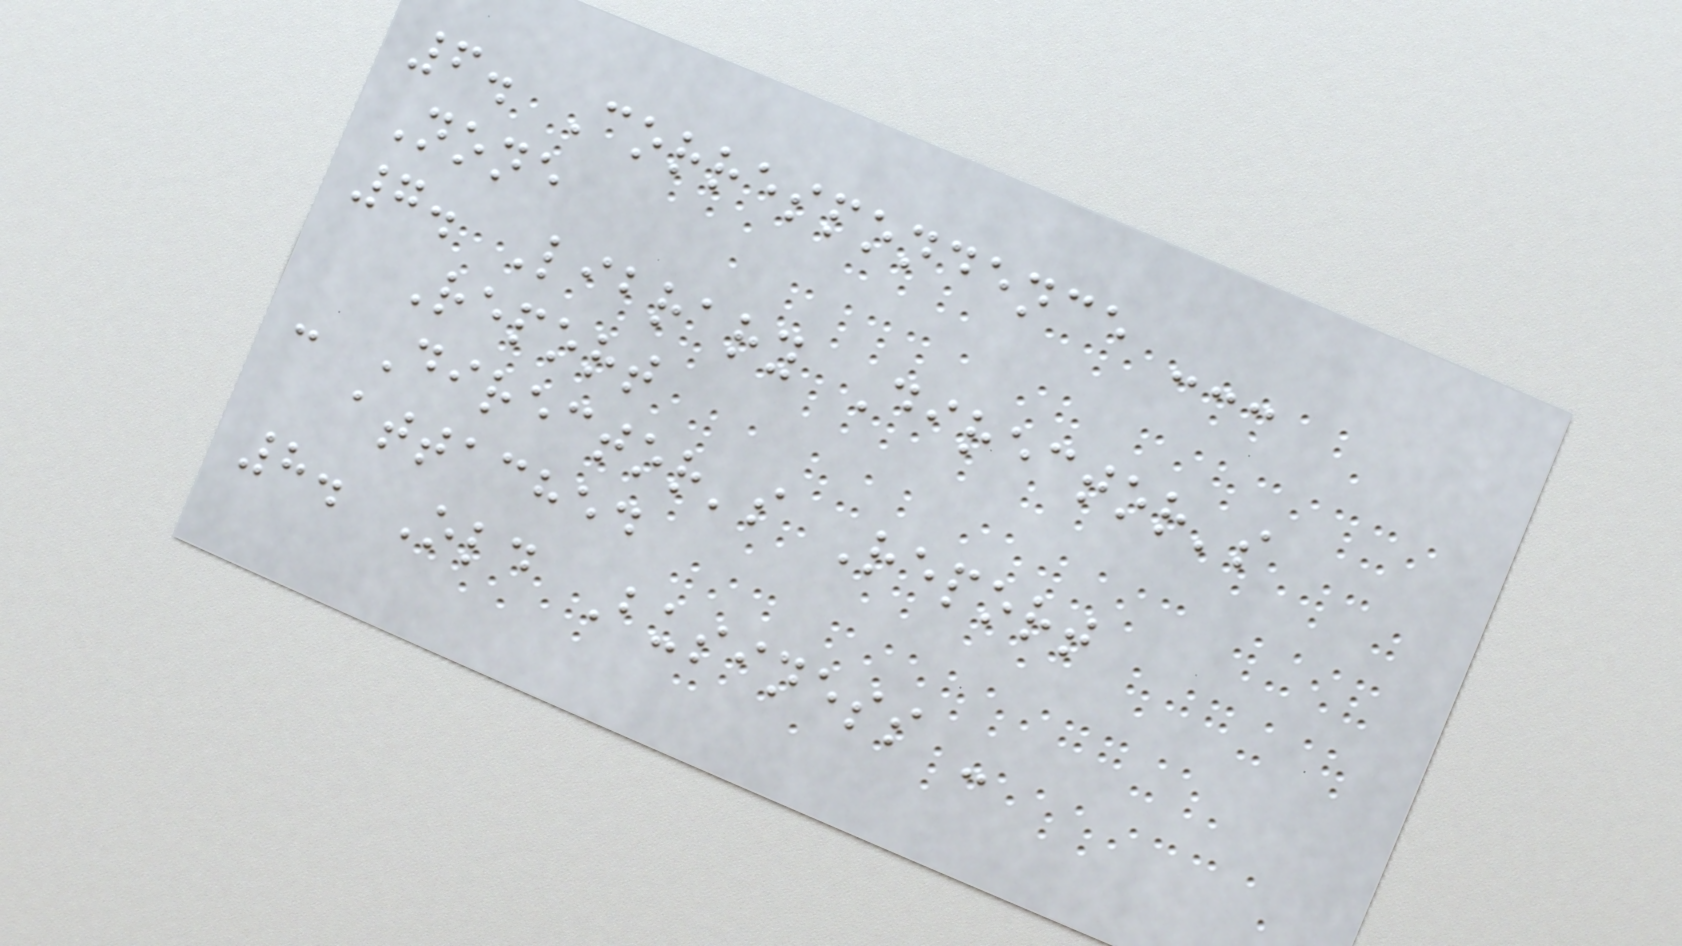6. Correspondence ---
None
7. Library Director's
Report
- Director's Report
attached
8. Old Business -
